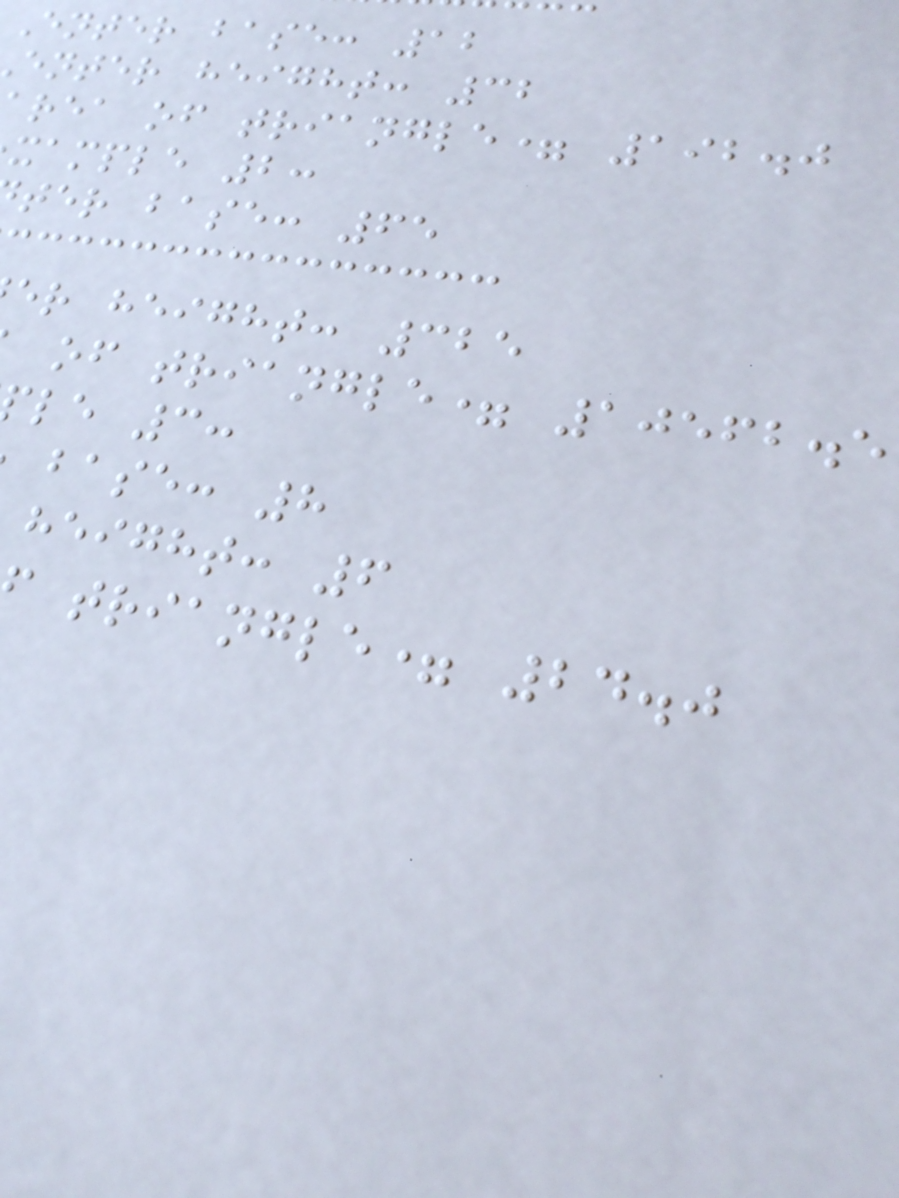Enter base: 12
enter height: 32
rea of triangle= 192.0
xample 2:
ter base: 65
er height: 325
of triangle= 10562.5
le 3:
base: 8
height: 6
triangle= 24.0
